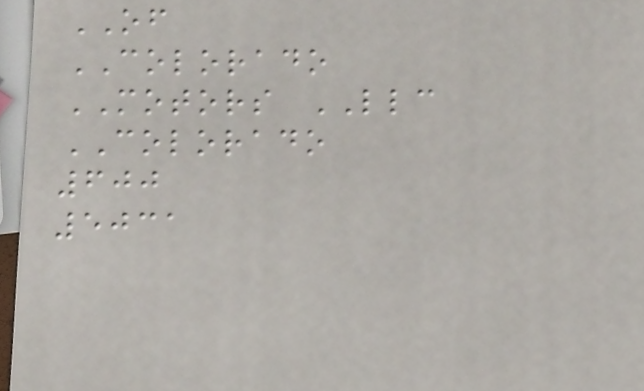OF
COLORADO
MOTORS LLC
COLORADO
600
5031
